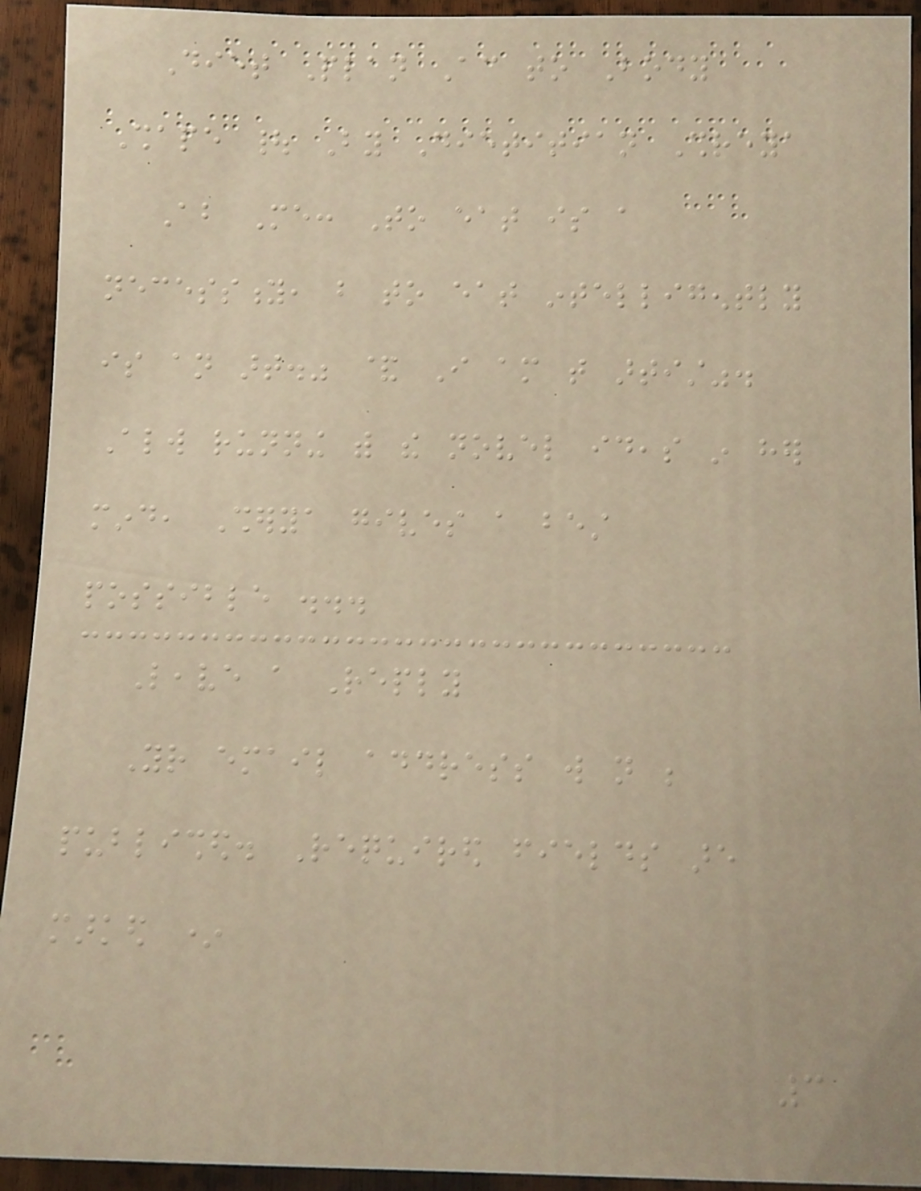Diet Plan According to Body
Shape | By Dietitian Shreya
About Me: To eat is a
necessity, but to eat intelligently
is an art." & I am that artist".
Always running with the novel ideas in her
mind, Sherya gives a best
possible ...
Leave a Reply
Your email address will not be
published. Required fields are
marked *
3
